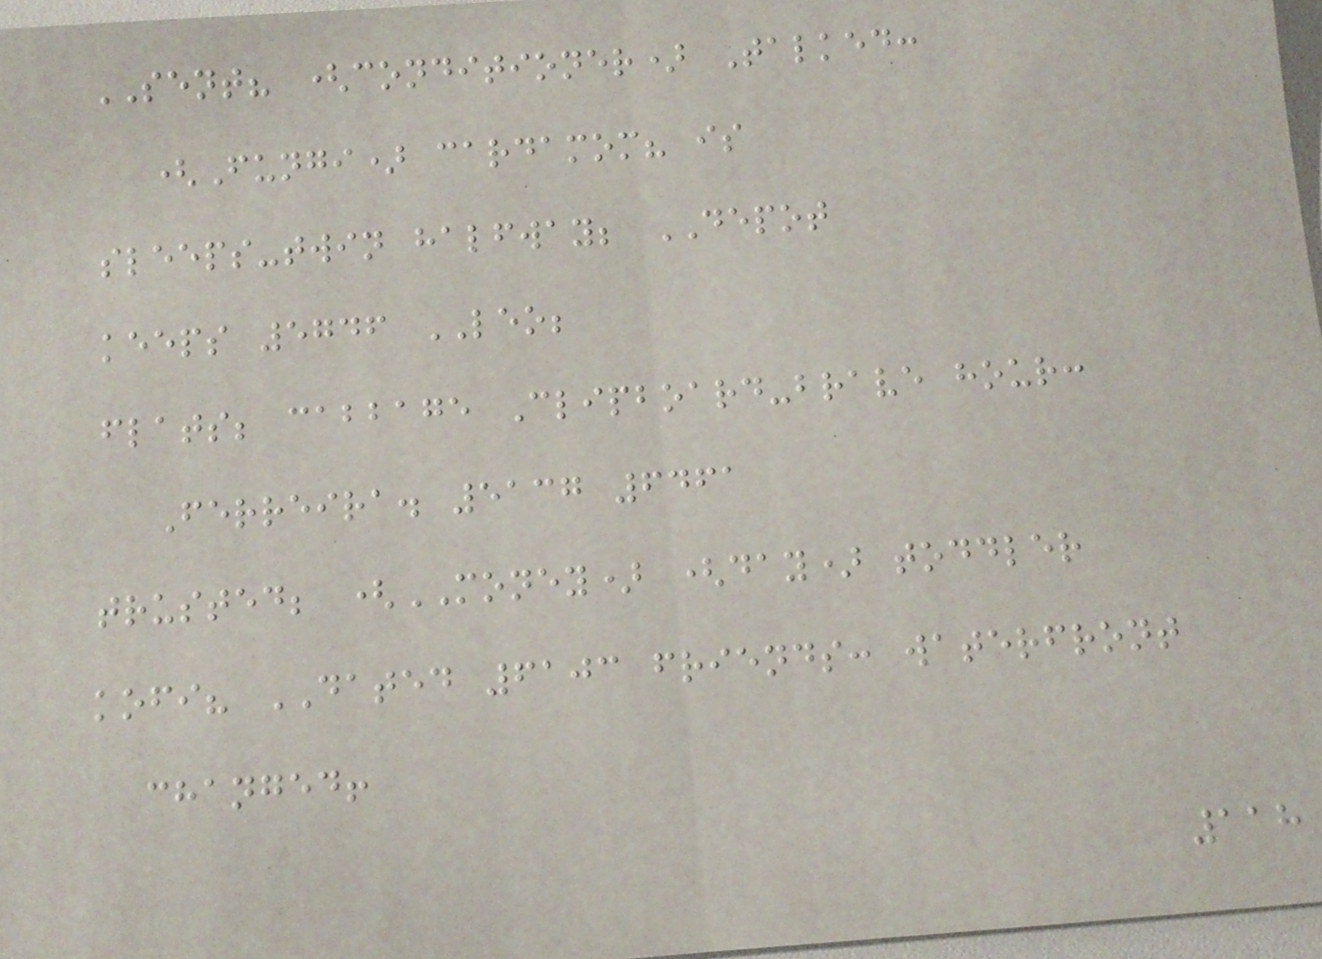SENT? (conditioner) Talked:
(Fungi) cardamom? is
sleeps-twin halfway; DEPOT
keeps 5746 LEO;
flats; cabbage Clipboard-brave hour:
Ferreira. 5137 6461
trusted; (MONEY) (day) toddler
kofi? DATED 6103 friends: waterfront
changed!
118
